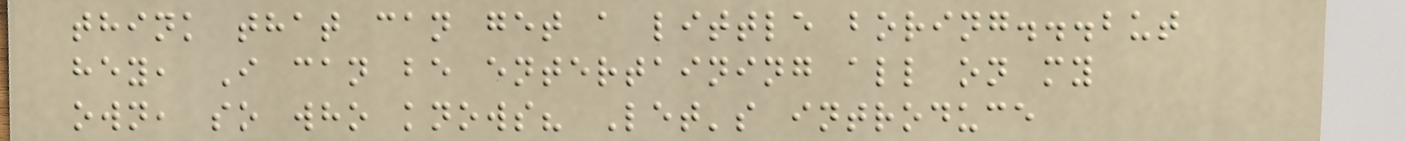think that can get a little boring...but
hey, I can be entertaining all on my
own, so who knows? Let's introduce
